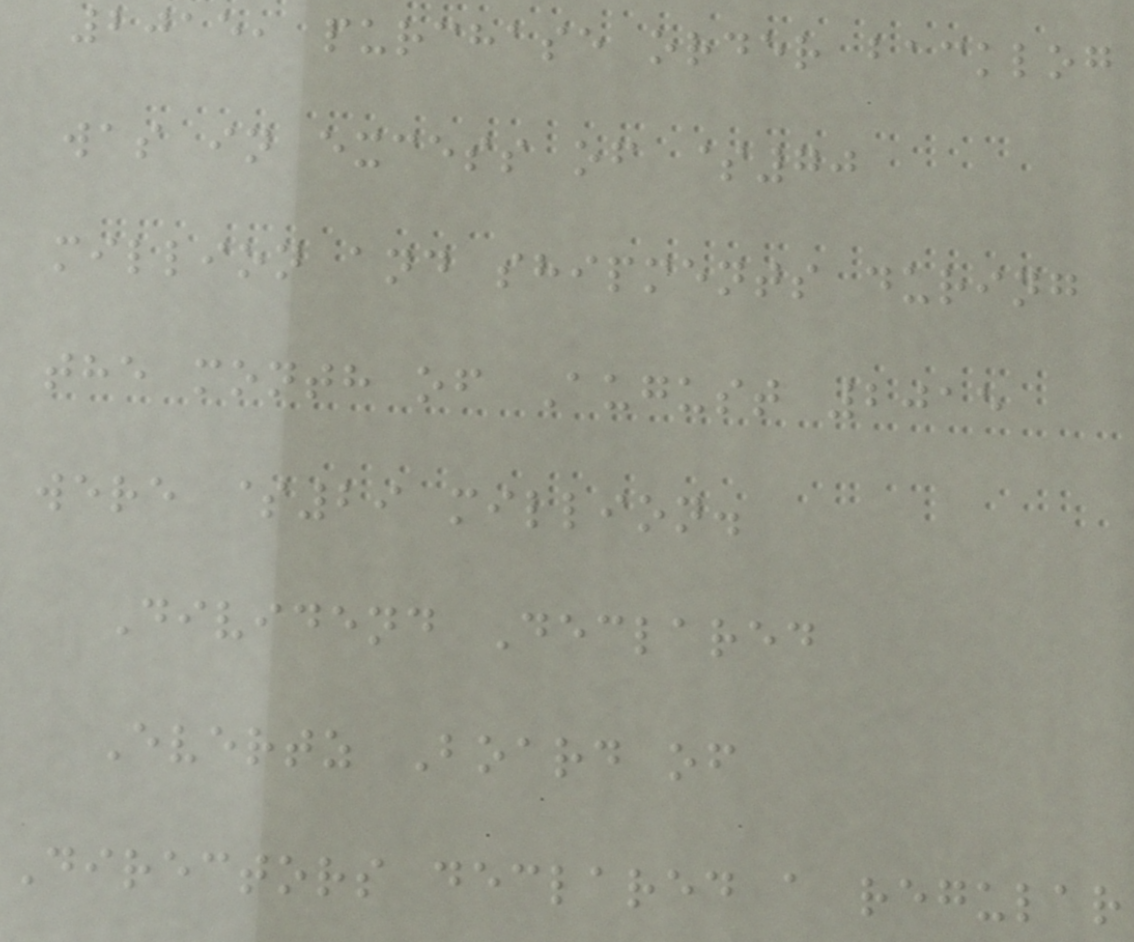2015, purchase order backlog
was in excess of $70
million and shipments during
the month of August 2015
were $29 million.
Dividend Declared
Evertz Board of
Directors declared a regular
